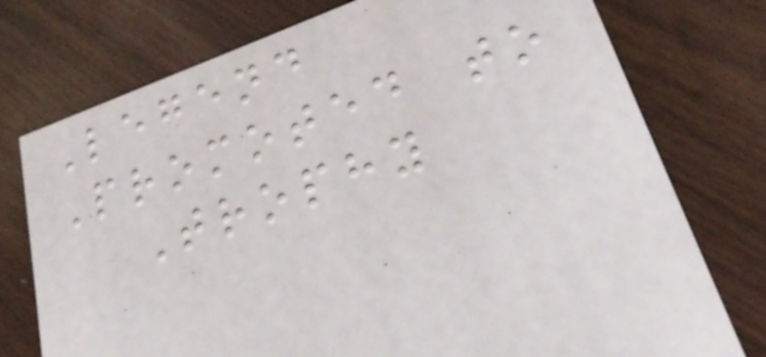Legend
Promoted to
Trophy
